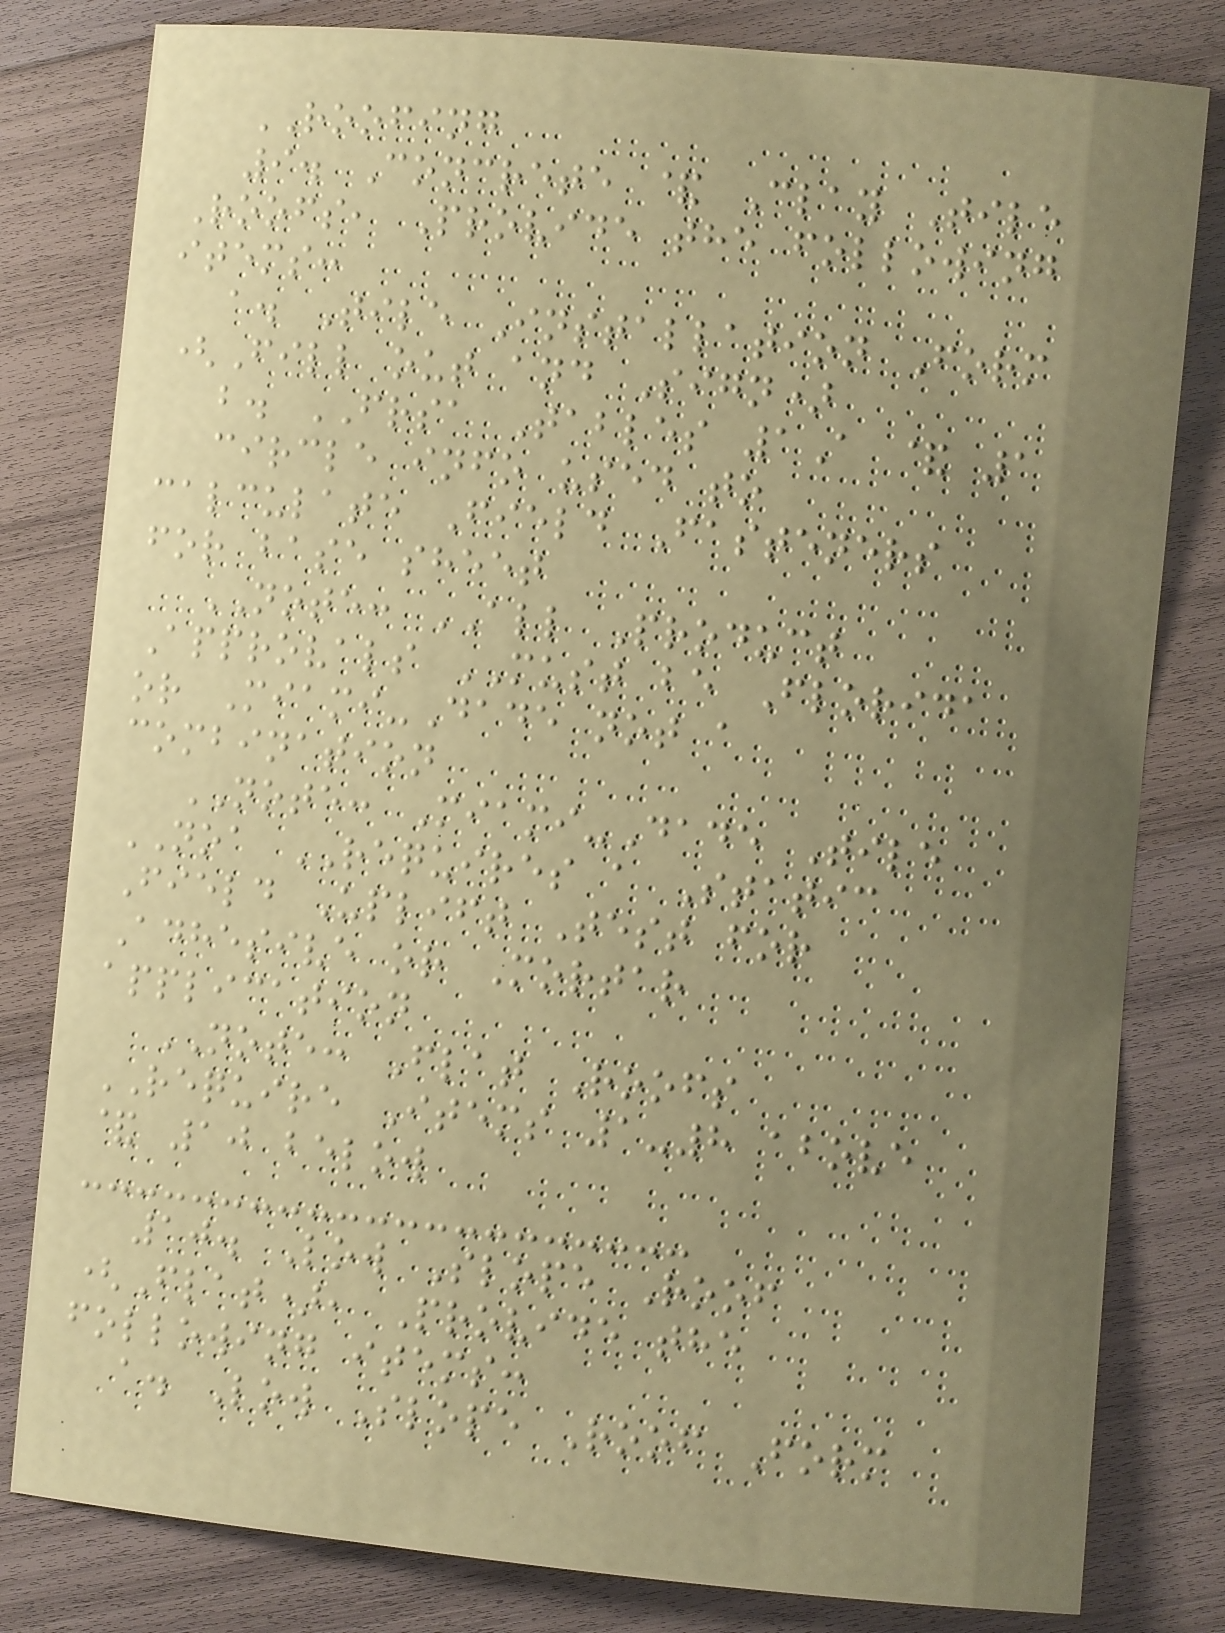ROOFING
9. Concrete & Clay Tile
Roofs, Provide the following
items:
a. Tile Installation Form
(Fill out and Sign)
b. FRSA Tables 1A & 1
circle info used to
calculate Field Fasteners
for base sheet
NOTE: ALL Product
Approvals MUST be Florida
or Miami-Dade not a
combination
NOTE: Miami-Dade Tile
NOA REQUIRES a Static
Field Uplift Test for
Adhesive or Mortar
application
NOTE: Flat Roofs
REQUIRE Items 1-8 above
& 10 below
10. Low Slope Roof
(Flat), Provide the
following items:
a. Low Slope Roof Form
